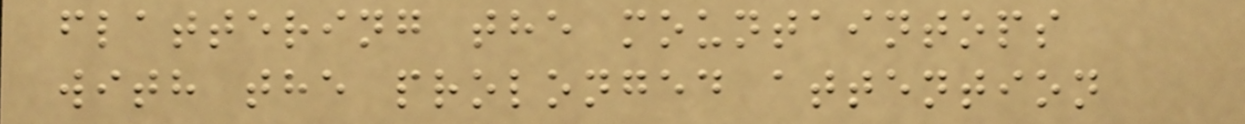flattering the mountaintops
with the prolonged attention
